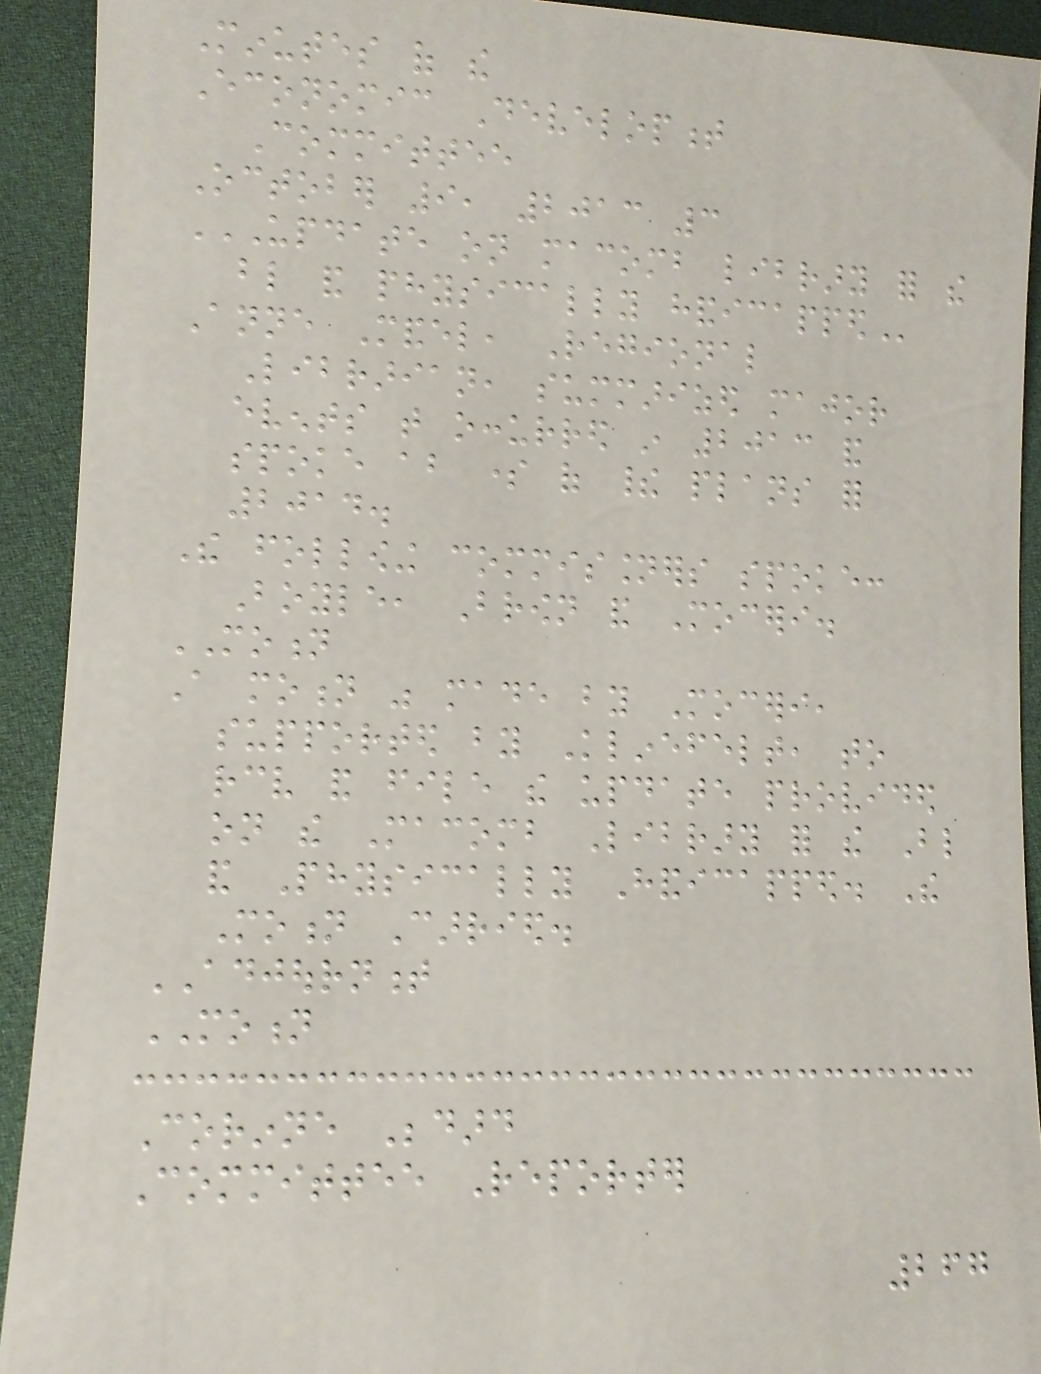Minutes of the
Economic Development
Committee
October 9, 2013 3
UPDATE ON MACOMB LIBRARY FOR THE
BLIND AND PHYSICALLY HANDICAPPED
Anne Mandel, Regional
Librarian, summarized major
events that occurred in 2013 and
spoke about some of their plans for
2014.
The following commissioners spoke:
Boyle, Brown and Moceri.
MOTION
A motion was made by Moceri,
supported by Klinefelt, to
receive and file the update provided
on the Macomb Library for the Blind
and Physically Handicapped. The
Motion Carried.
ADJOURNMENT
MOTION
Corinne Bedard
Committee Reporter
267
